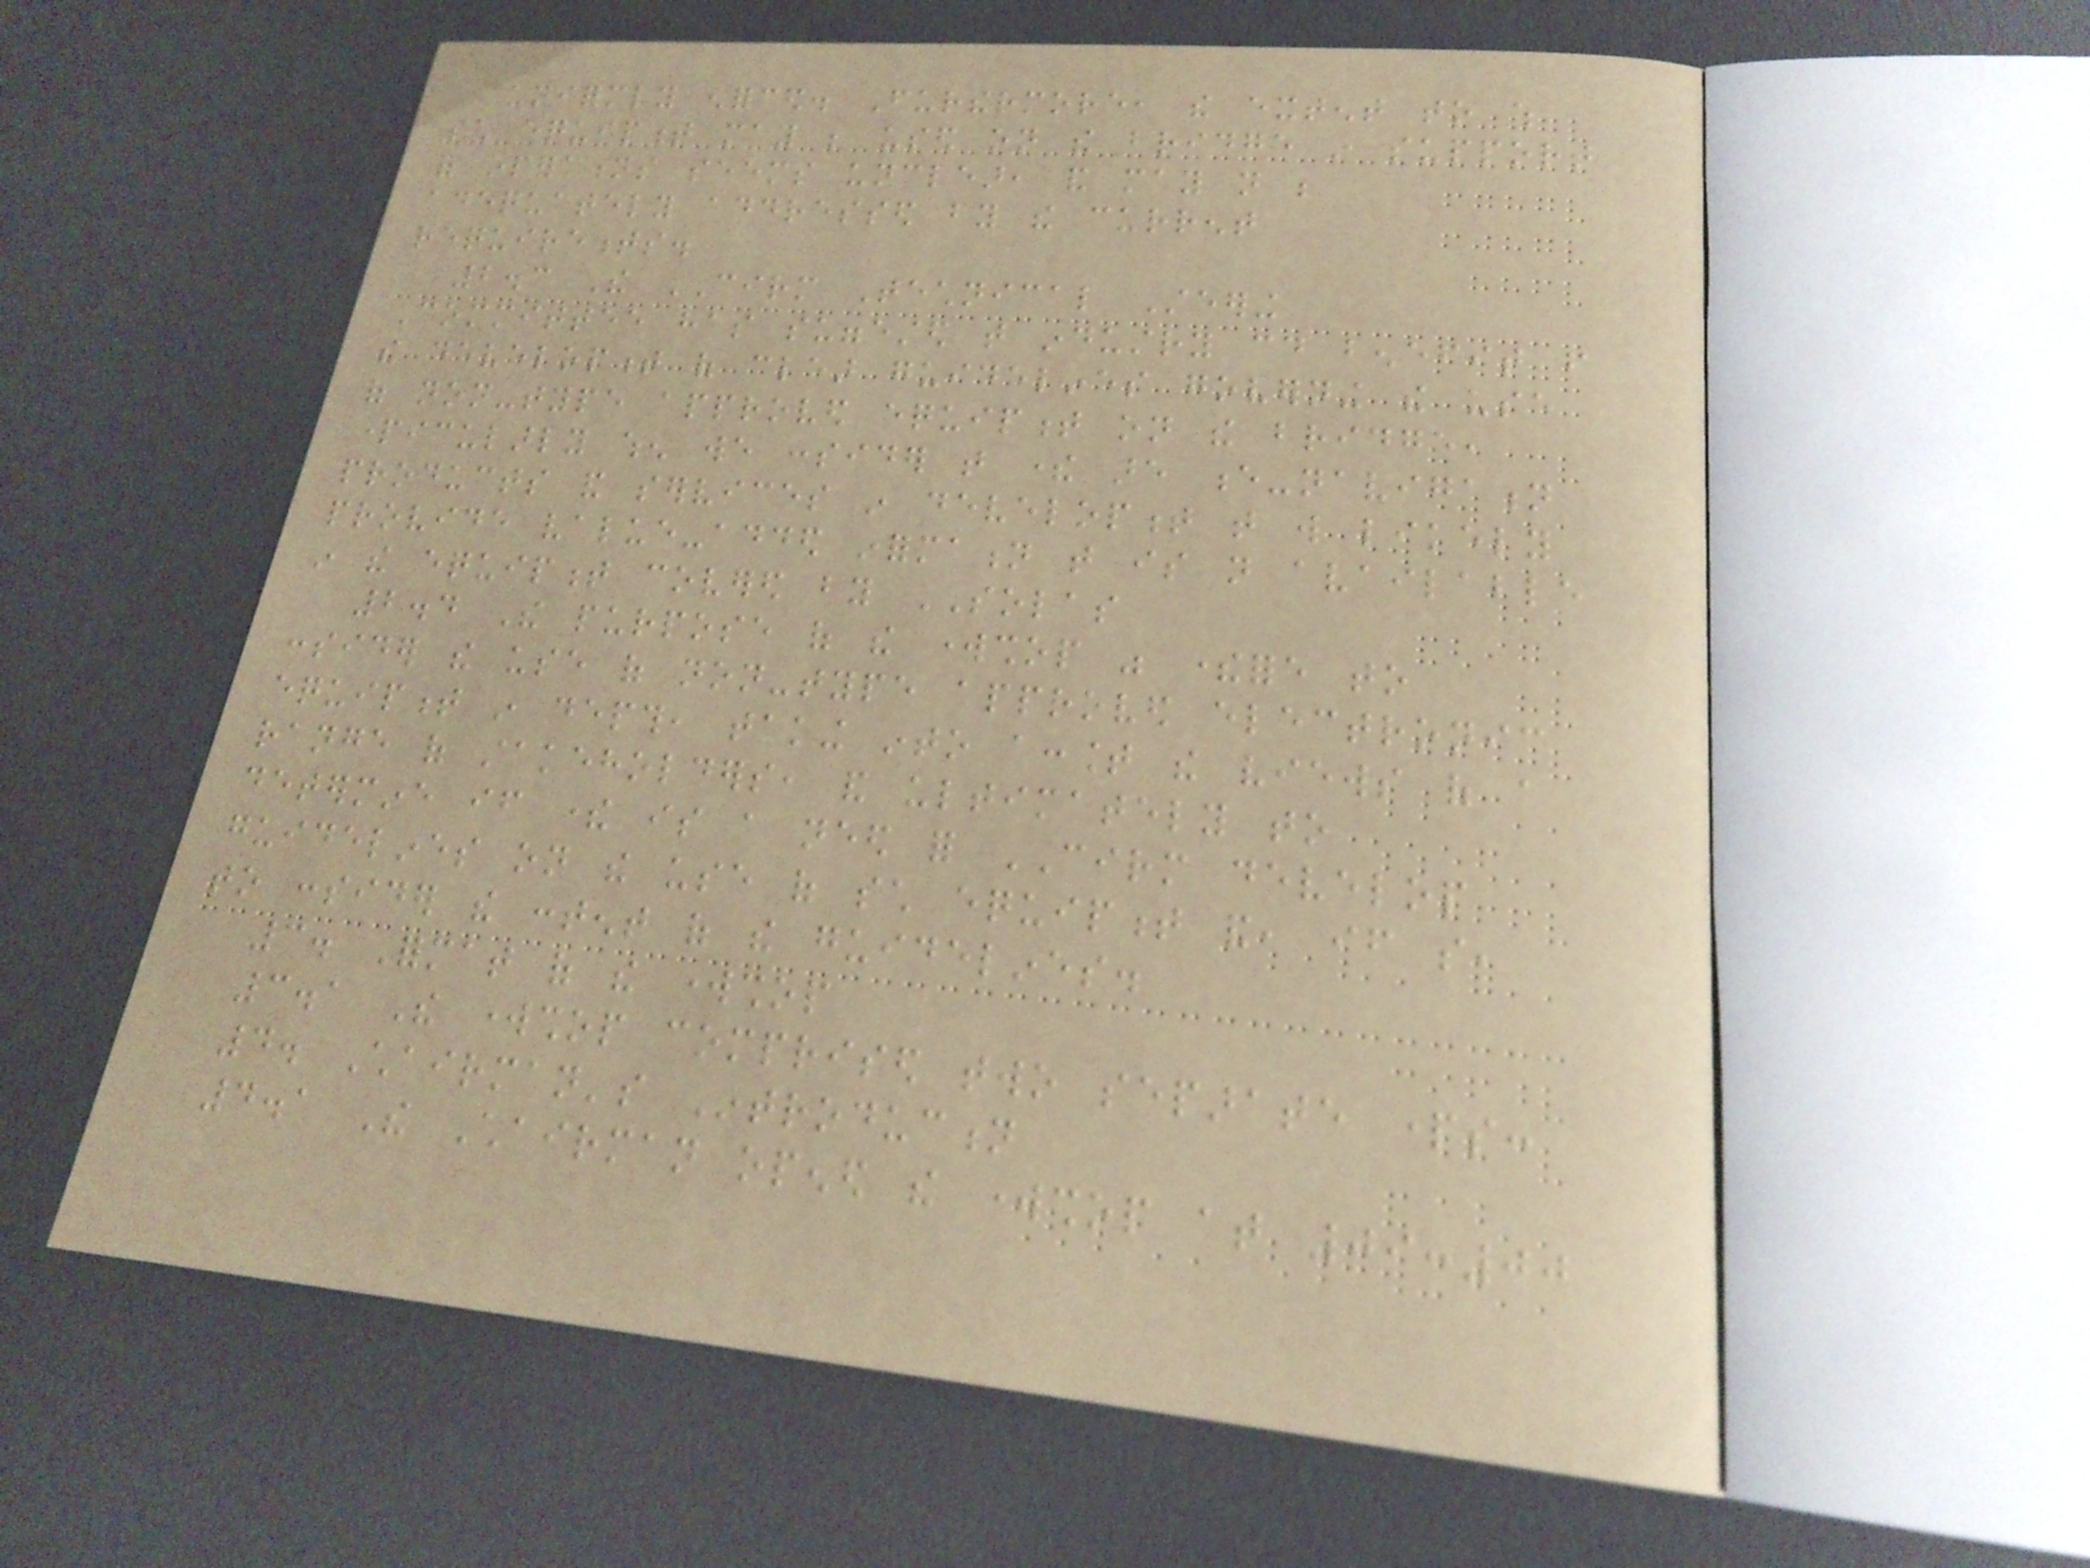uniformly enforced. Furthermore, the extent to which
such equipment may be used on the bridge in support
of operations seems unclear, and may not be
adequately addressed by the current
requirements.
2.3 The CIRM Technical Steering
Committee has suggested that industry could benefit from
the development of clear guidelines governing the use
of non-type approved equipment on the bridge,
particularly when we consider that there are e-navigation
products and services in development that will likely
provide value-added information that is not available
in the equipment covered by SOLAS
2.4 The purpose of the workshop was therefore to
consider the use of non-type approved electronic
equipment in depth, taking into account the views of a
range of stakeholders, and ultimately to
determine if there is a need for CIRM develop
guidelines on the use of such equipment and, if so,
to consider the content of the guidelines.
3. Format of the workshop
3.1 The workshop comprised two separate parts:
4. Chairman's Introduction
4.1 The Chairman opened the workshop at 09:00
